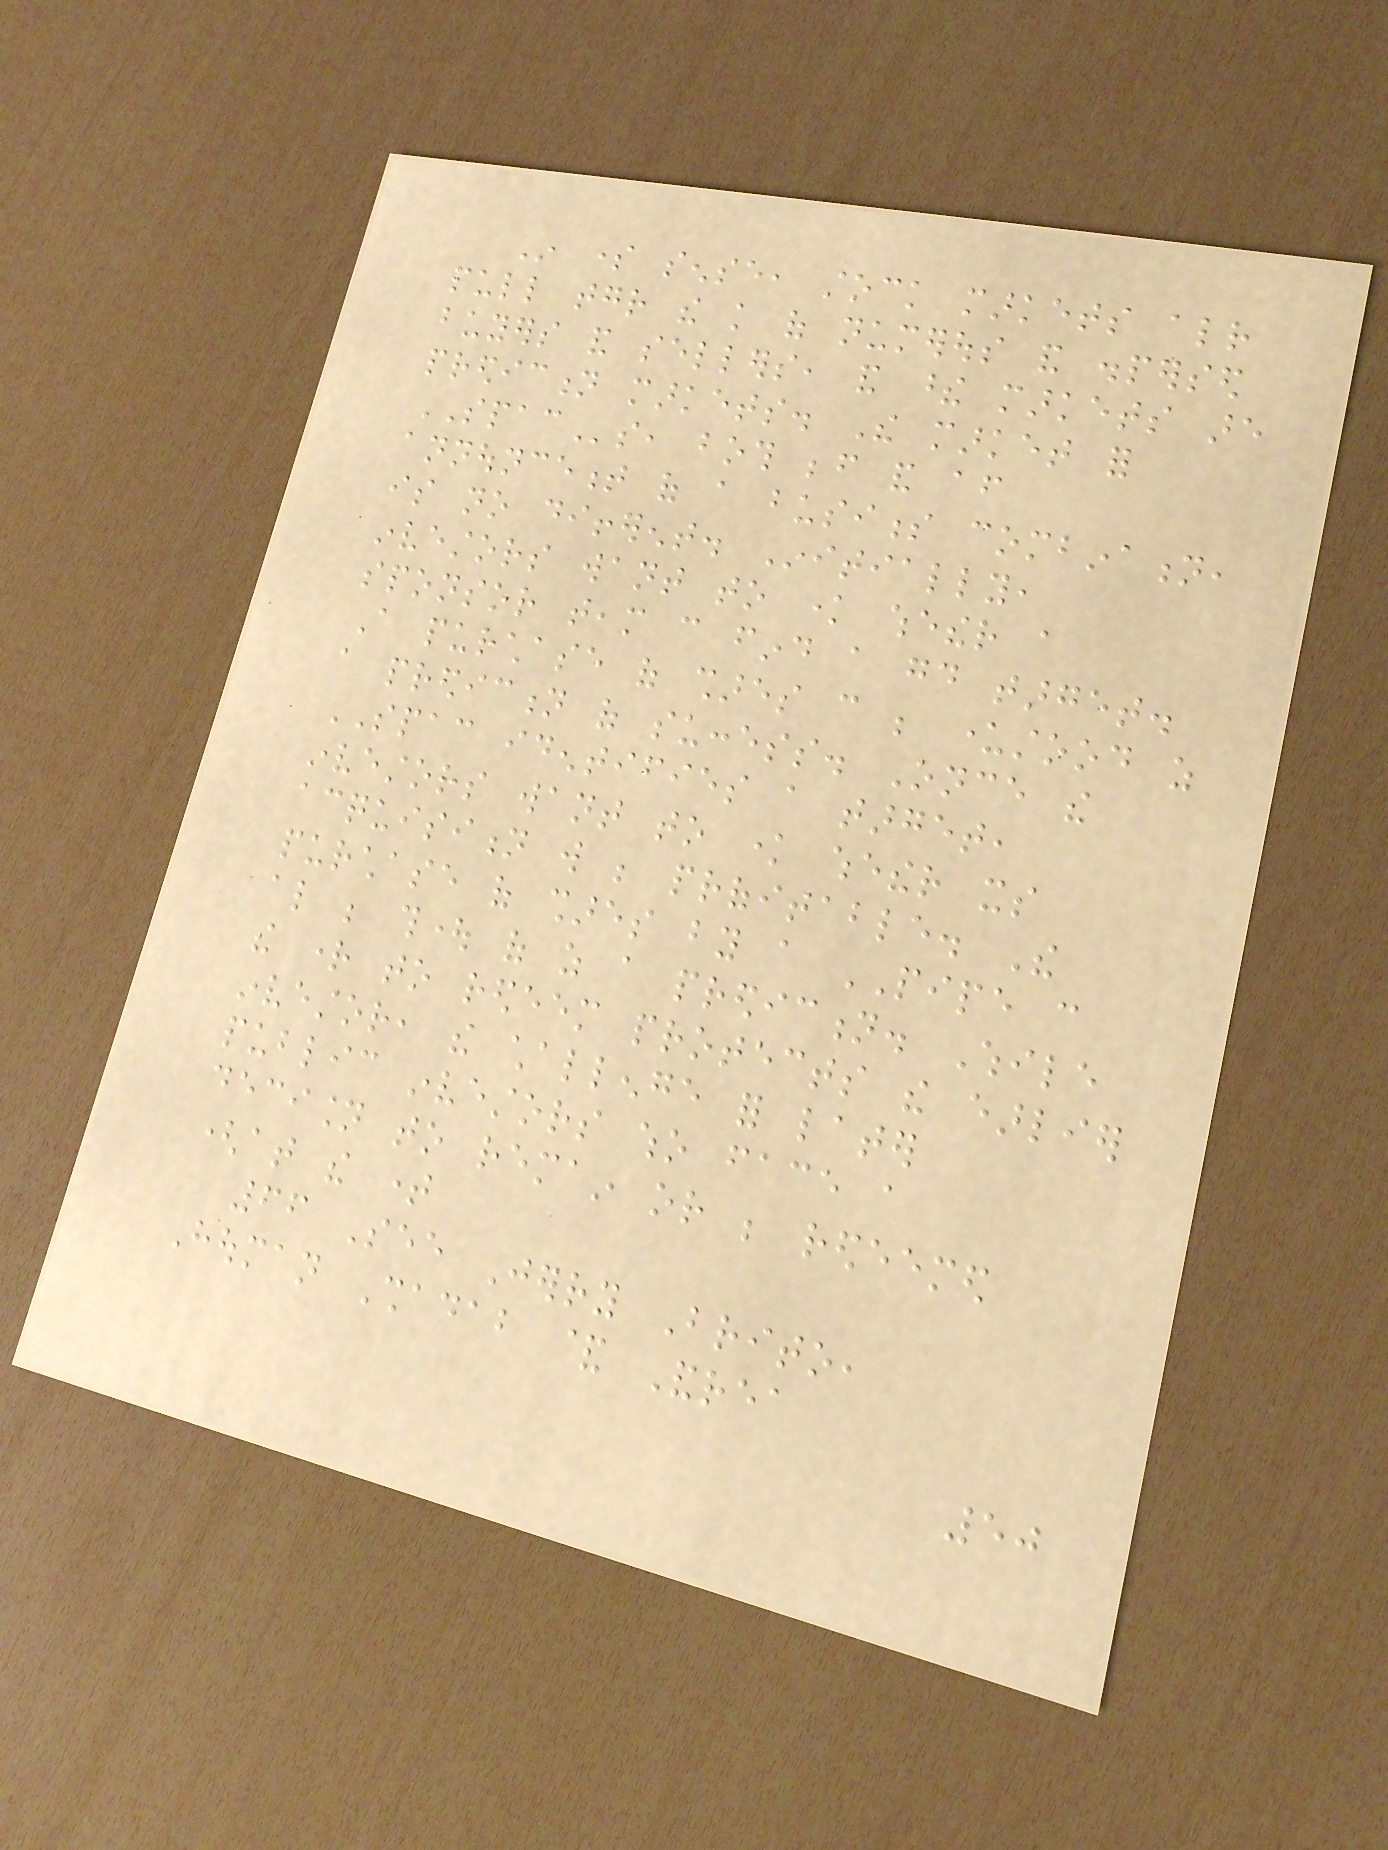In some sense, stock markets already
pull together the knowledge of numerous and dispersed
buyers and sellers, and these markets are
prediction markets. The market for
SPACs, both before and after
announcement of a business combination,
is no different. Initially,
investors want to know whether a
sponsor team can find a good target.
A purchase of shares can be understood as
a prediction of success. Once the
SPAC identifies a target,
investors want to know whether its
acquisition will be profitable. The
purchase of shares by a PIPE can
also be thought of as a prediction. While
the right to redeem protects the earlier
investor, the challenge for later
public investors who face a
decision to remain or be redeemed
(at the time
66 See Jerry Brito,
Houman Shadab & Andrea
50
